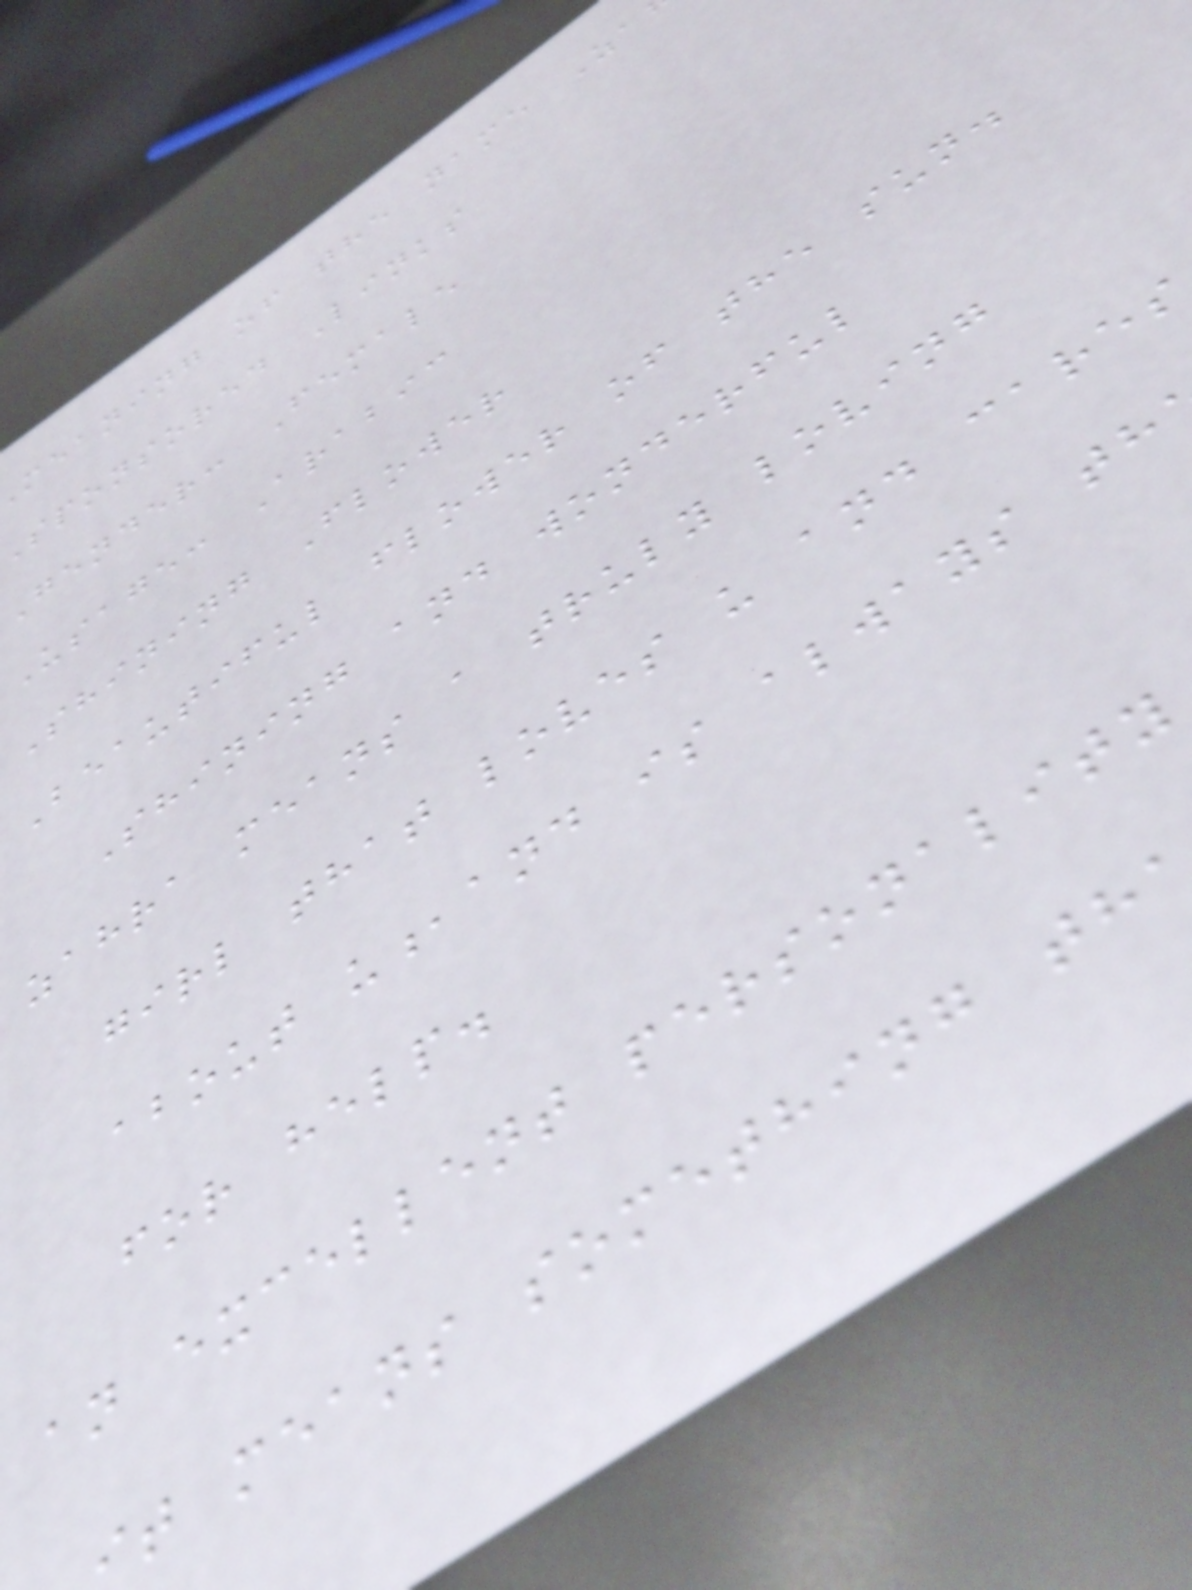meaning of the name Za
sponsored Links
Gender: Female
Usage: Arabic
Shining Flower
Beautiful flower of the sun.
Shining and wonderful
zahra means a truly loving
girl that loves u and cares
about u,and is always th
for help.
an excellent personality
t means something th
